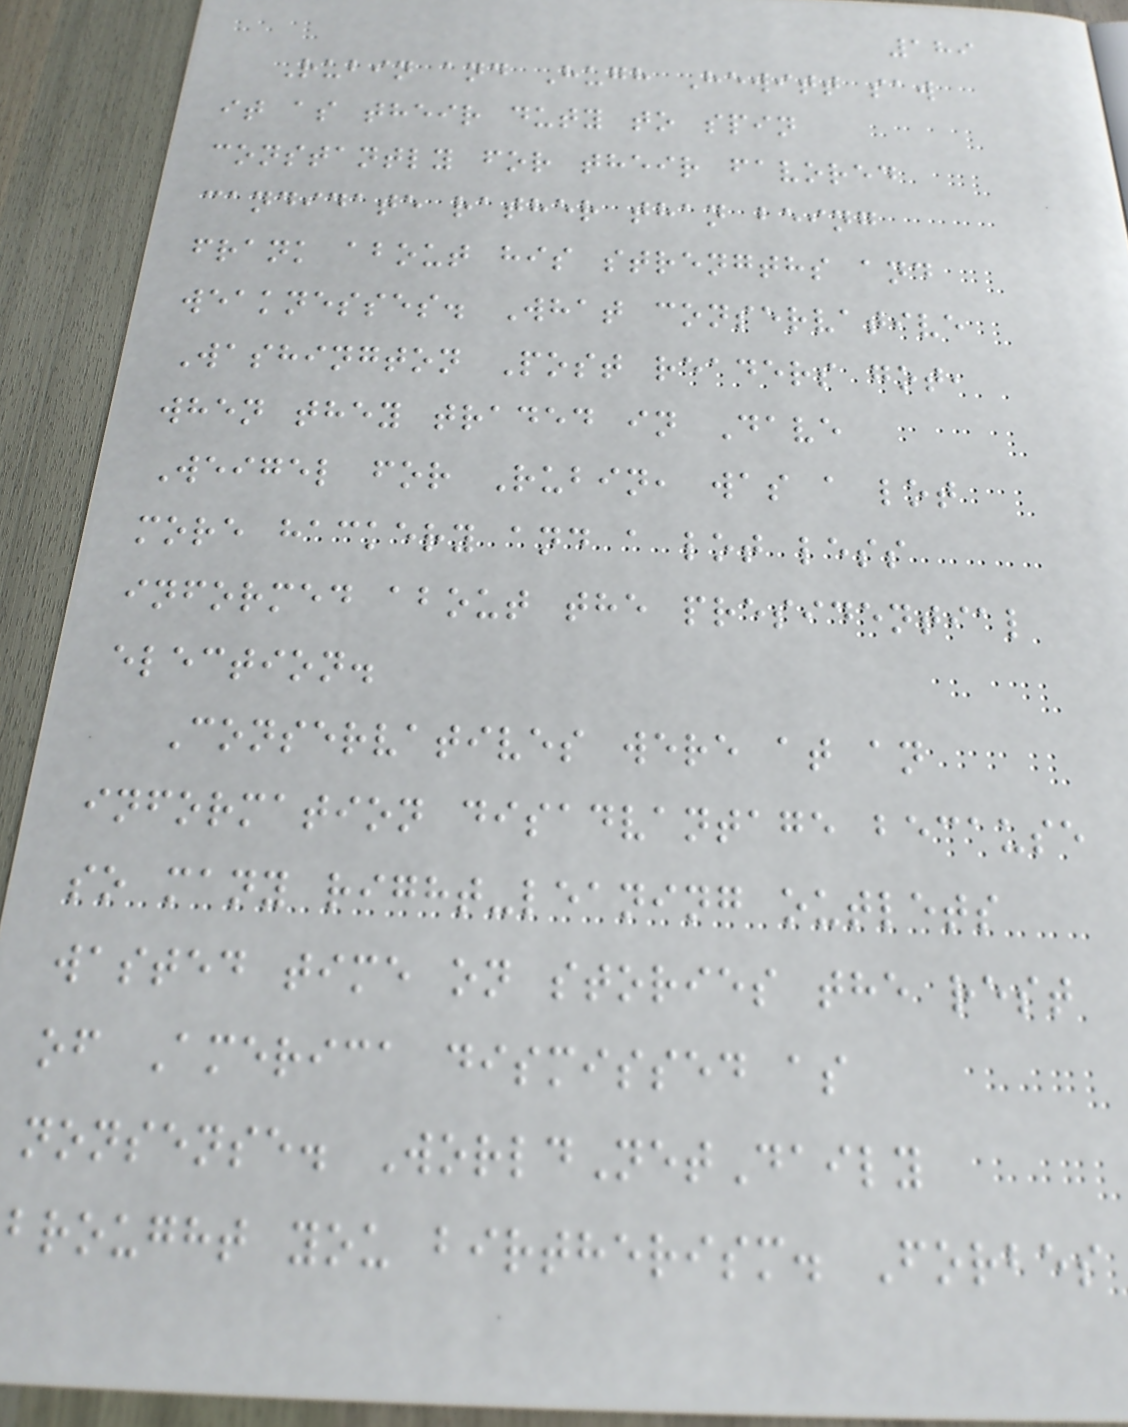189
Rubin and Hugh Hewitt saw
it as their duty to spin
constantly for their favored
candidate rather than being
frank about his strengths and
weaknesses. What conservative
Washington Post readers got,
when they traded in Dave
Weigel for Rubin, was a lot
more hackery and a lot less
informed about the presidential
election.
Conservatives were at an
information disadvantage because
so many right-leaning outlets
wasted time on stories the rest
of America dismissed as
nonsense. WorldNetDaily
brought you birtherism. Forbes
